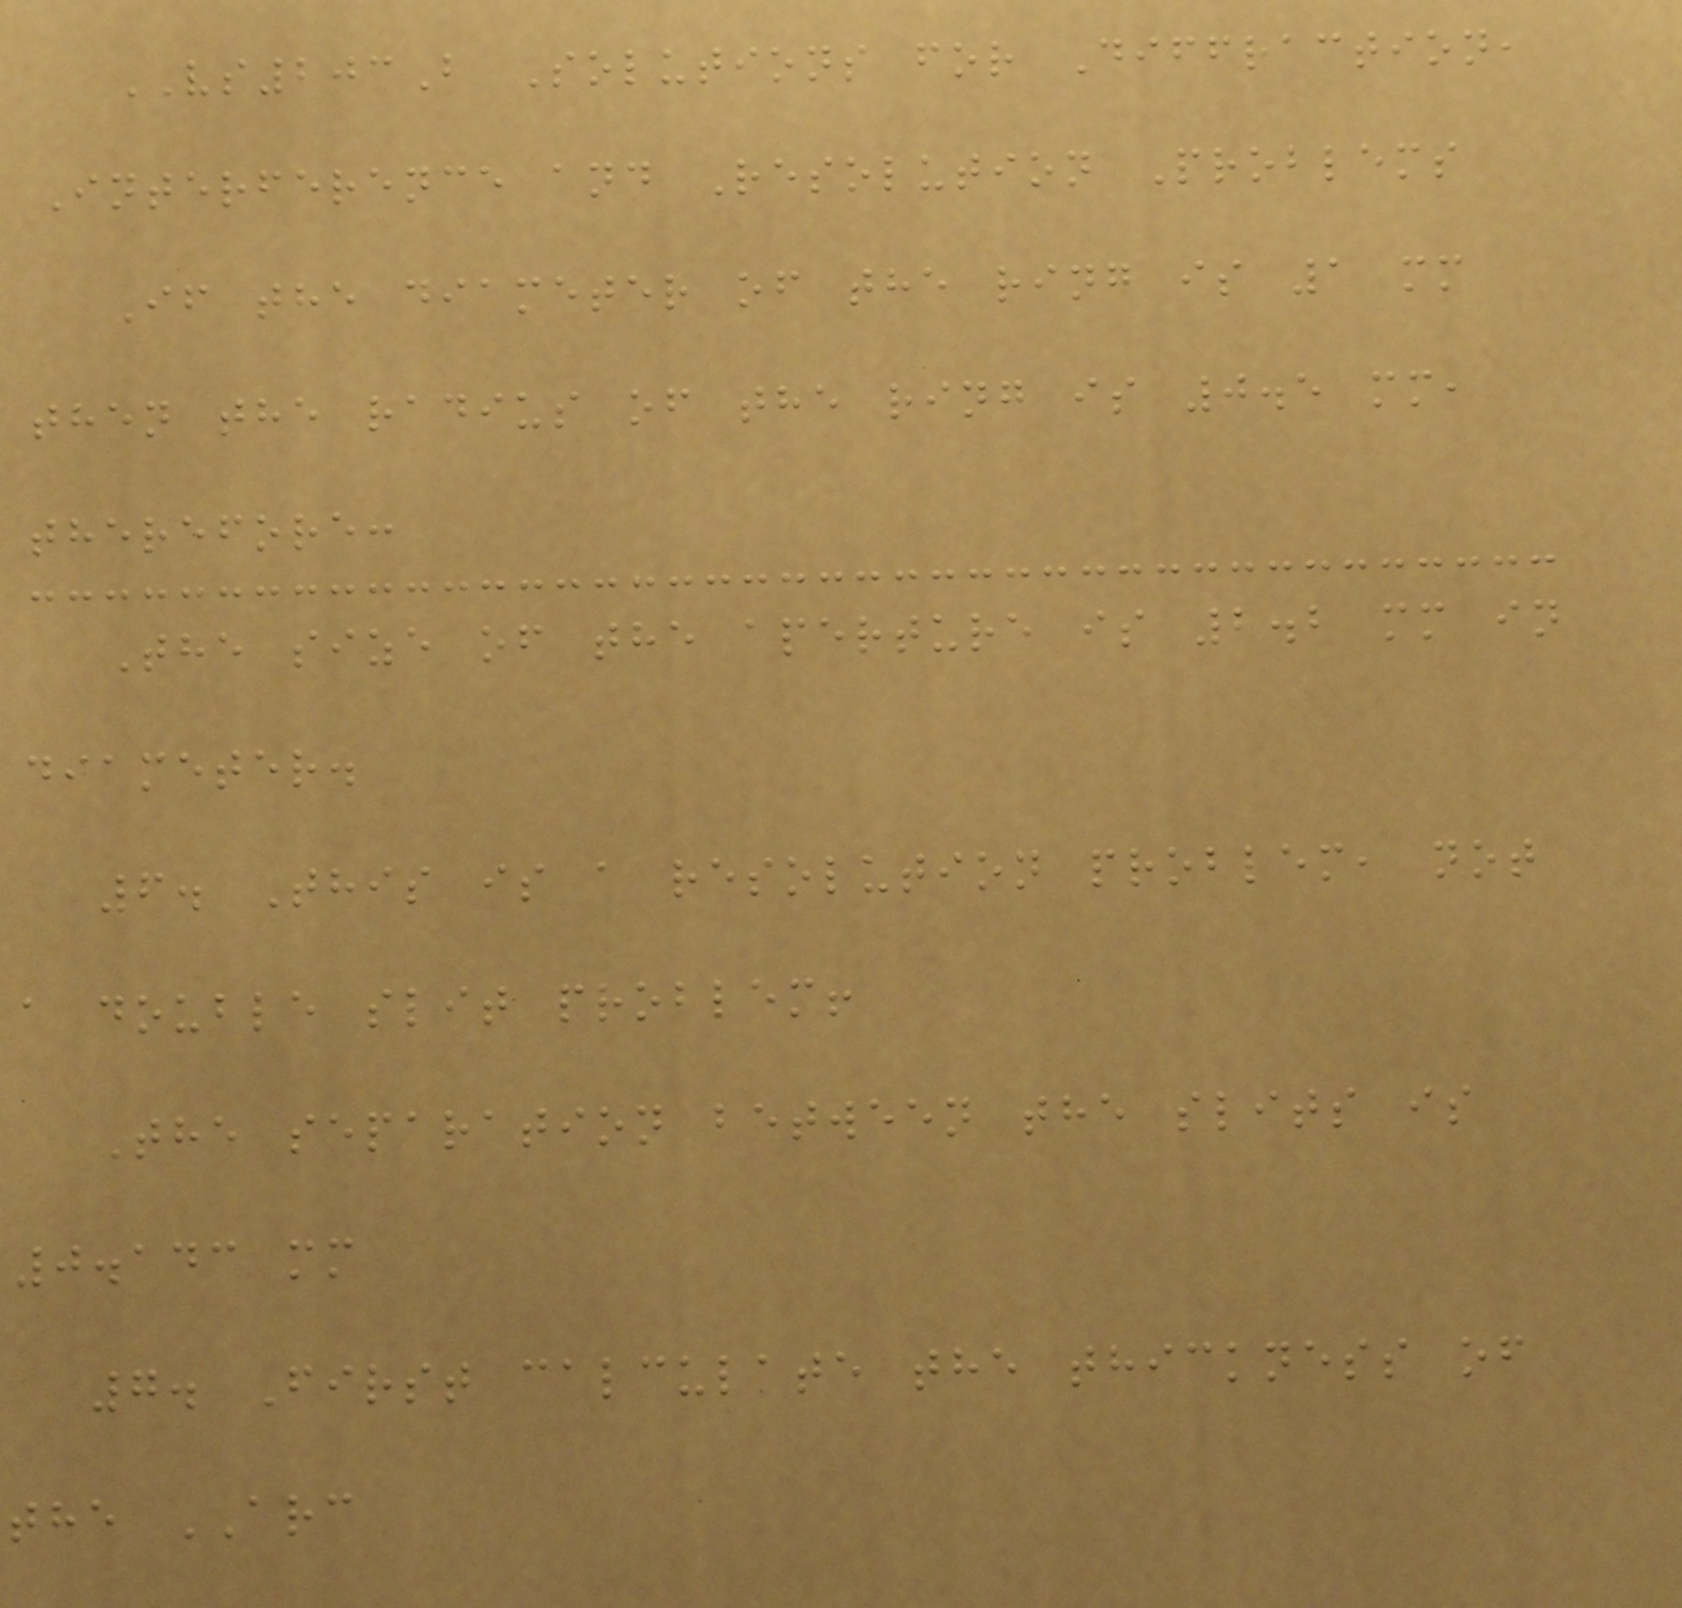VS203B Solutions for Diffraction,
Interference and Resolution Problems
If the diameter of the ring is 1 mm
then the radius of the ring is 0.5 mm,
therefore:
The size of the aperture is 2.2 mm in
diameter.
6. This is a resolution problem, not
a double slit problem!
The separation between the slits is
0.143 mm
7. First calculate the thickness of
the ARC
